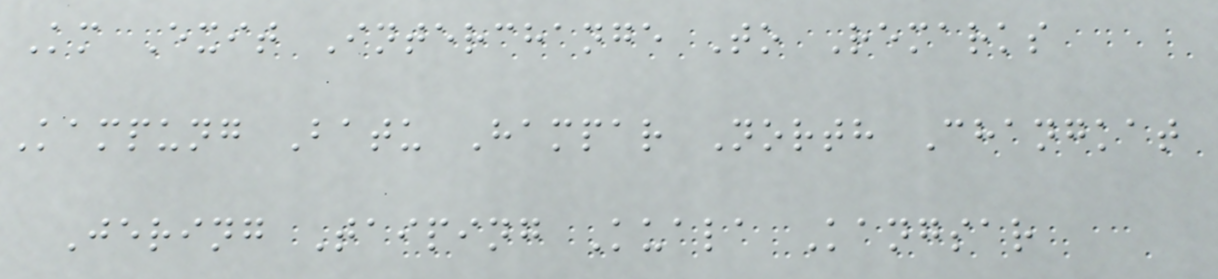Km Exit Interchange To Remarks
Kampung Batu Hampar North Changkat
Jering Taiping Kuala Kangsar
